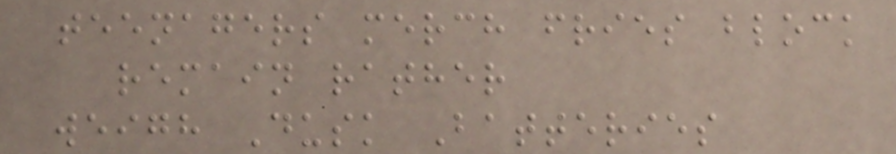teenagers merch fries block
remain rather
weigh Dusk Batteries
